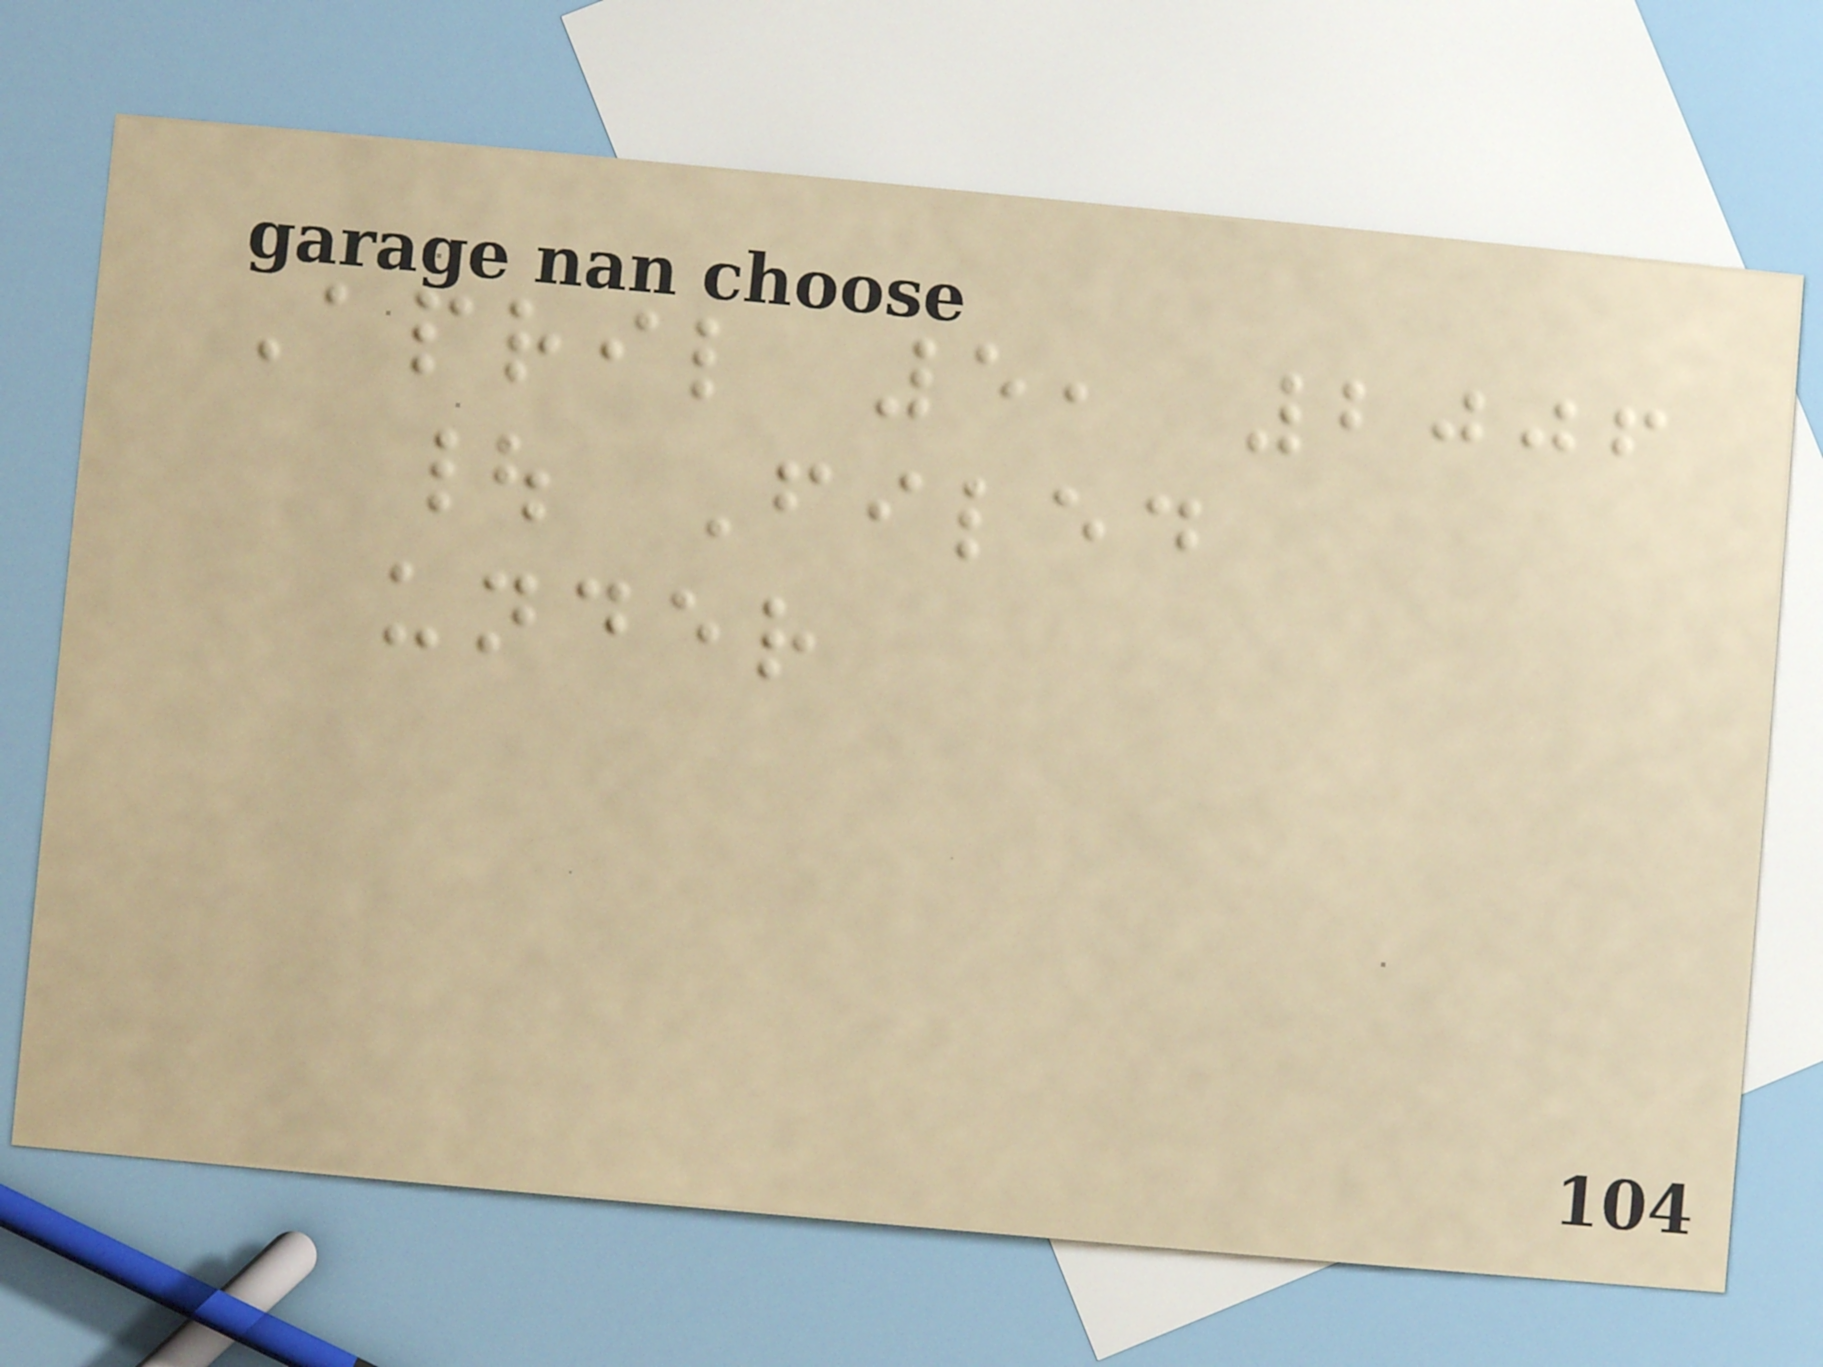April 5, 2006
| Filed
under
